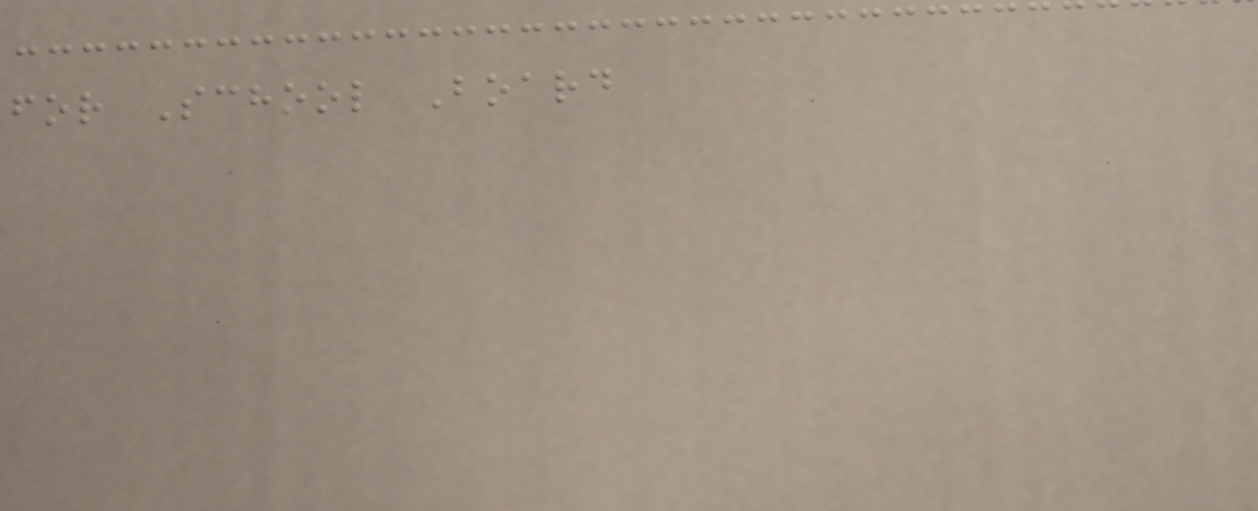for School Board
